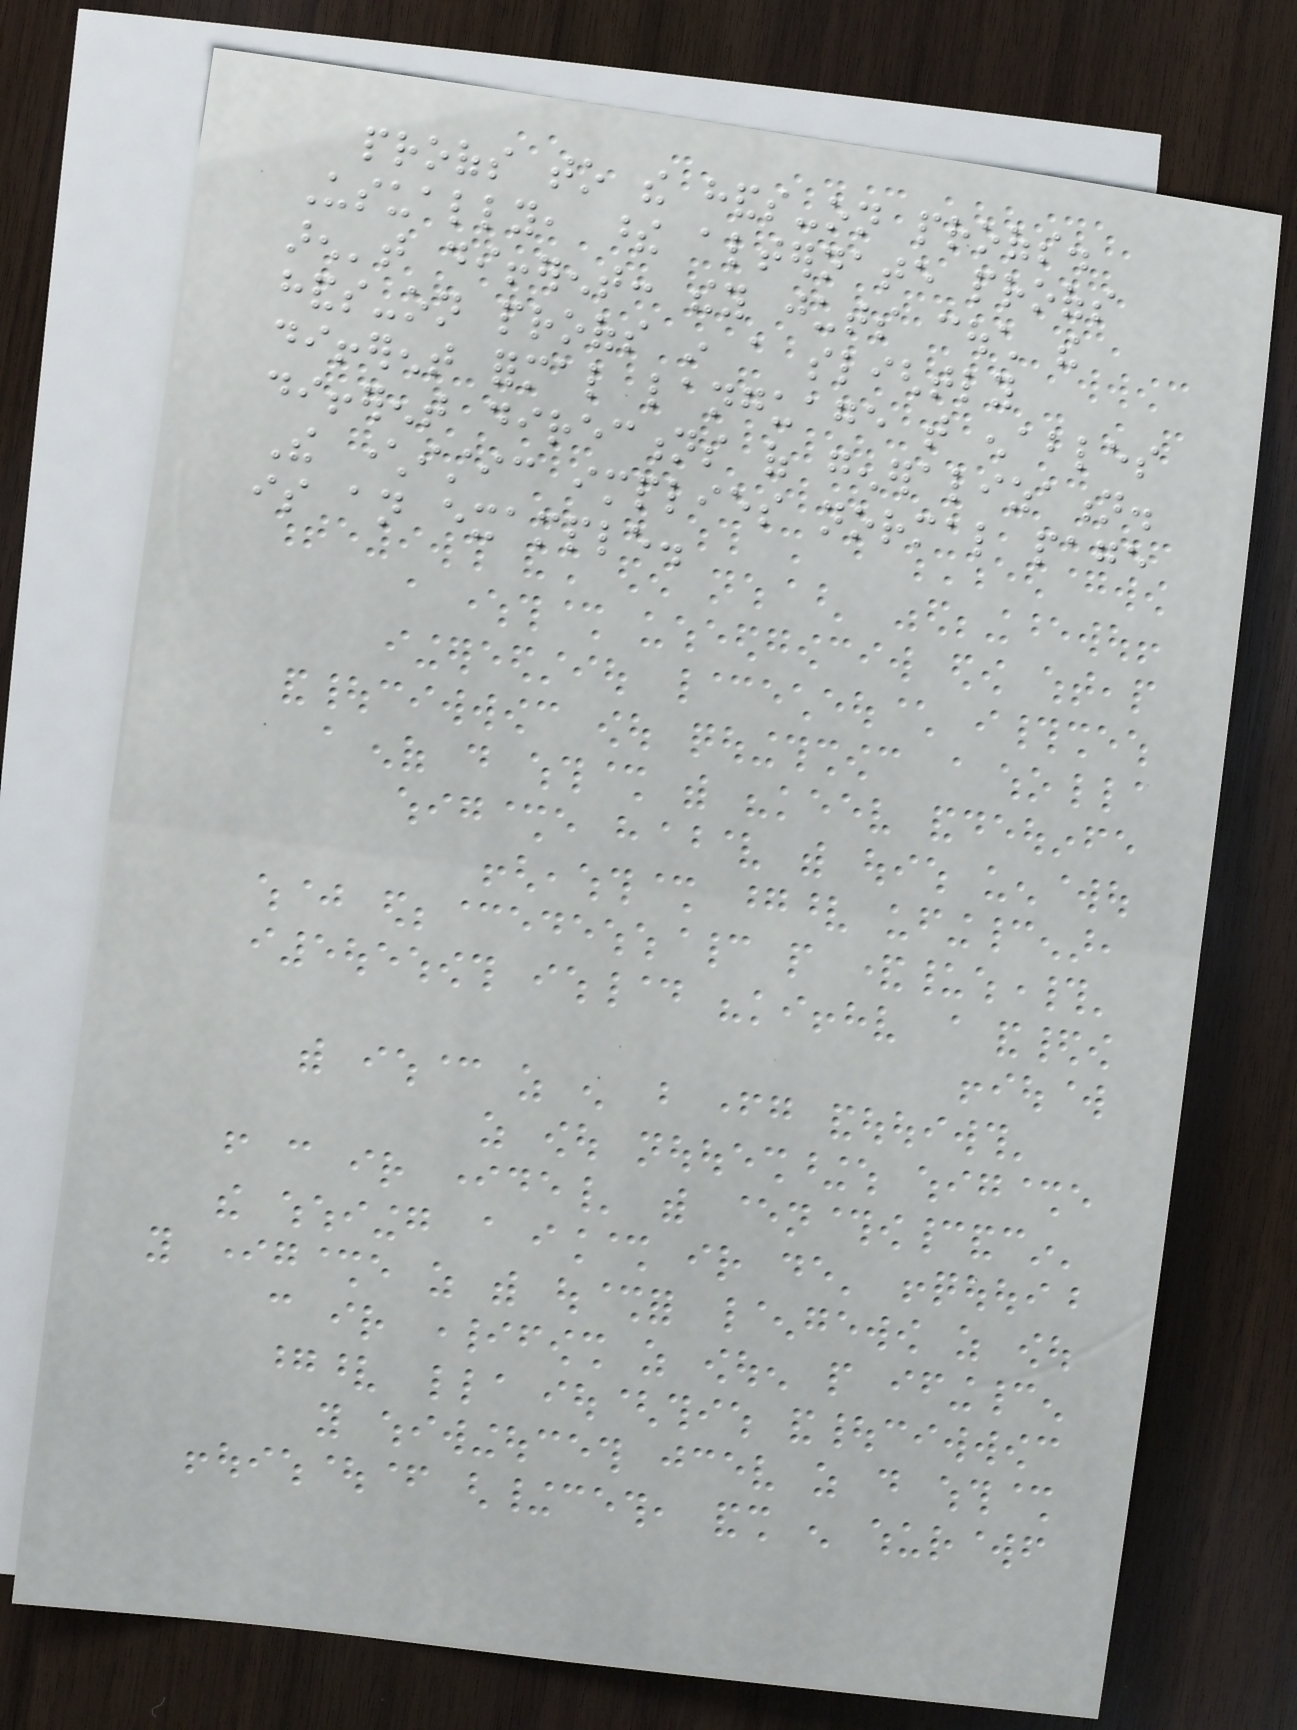proofs to the hands-on proofs.
Usually, these alternate proofs
aren't different: they juts couch the
hands-on proofs in a slightly
different formal language that enables
different directions of generalization.
The characteristic implies normal page
is an example.
